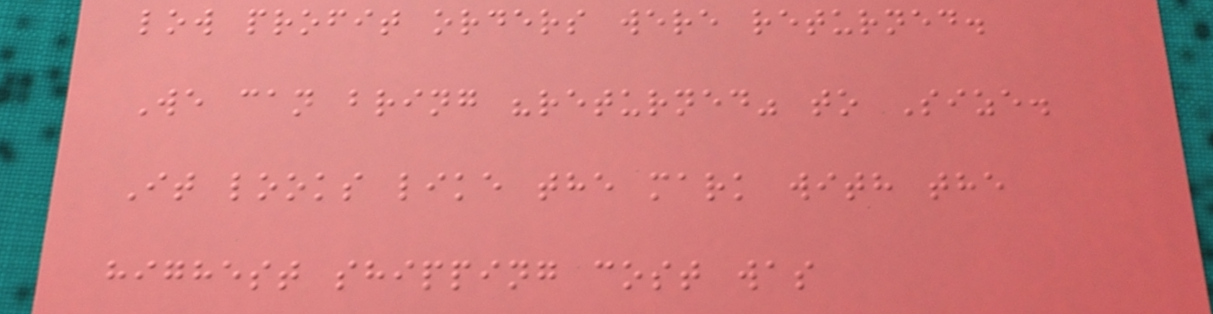low profit orders were returned.
We can bring "returned" to Size.
It looks like the mark with the
highest shipping cost was
